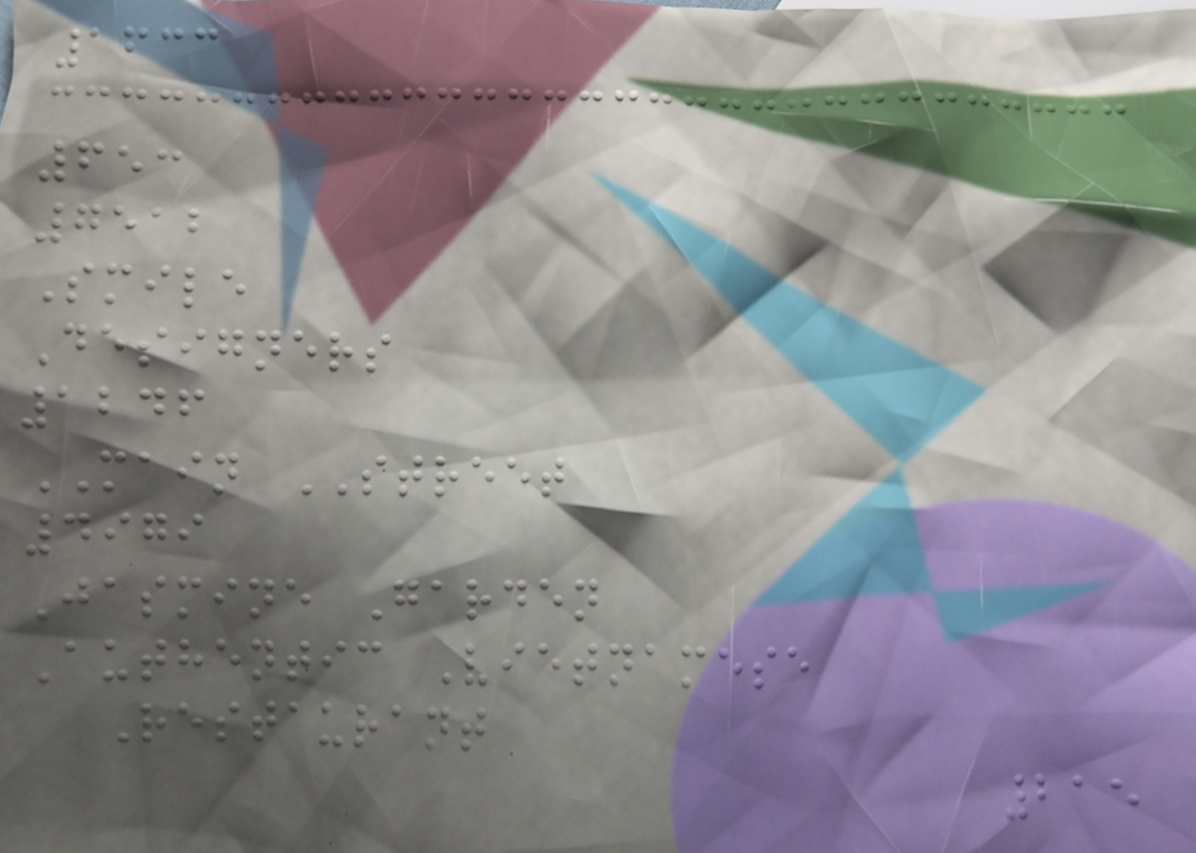1633
653
7512
Smile
Designers
1246
MAIN STREET
4979
Jasmine Garden
Authentic Vietnamese
Restaurant
215
